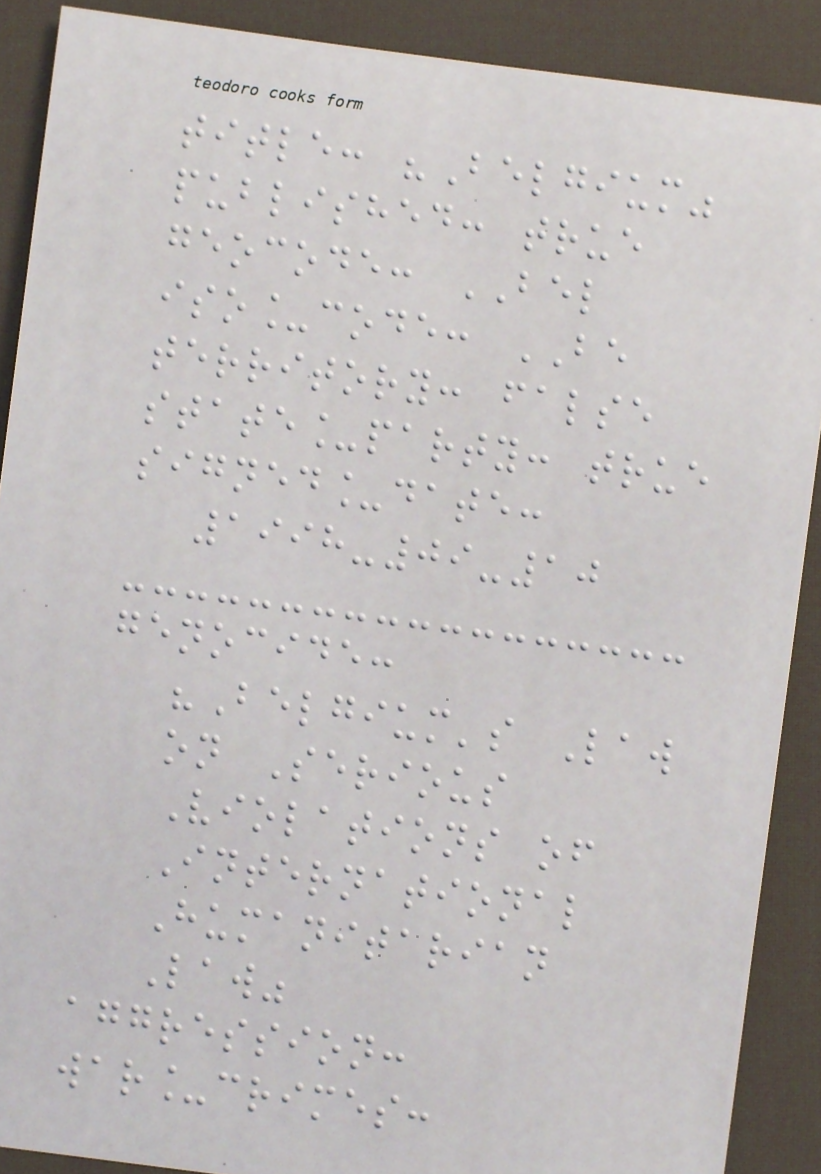title: "Belgium"
published: true
geocode: BEL
iso_code: BE
territory: false
state_party: true
signed_date:
1998-09-10
genocide:
"Belgium's Law
on Serious
Violations of
International
Humanitarian
Law"
aggression:
war_crimes:
